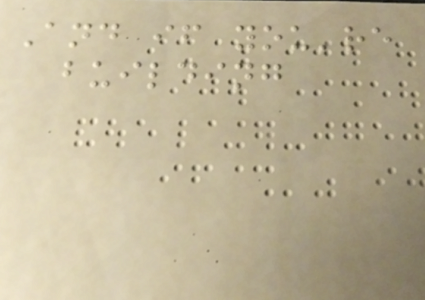And if you're
building
